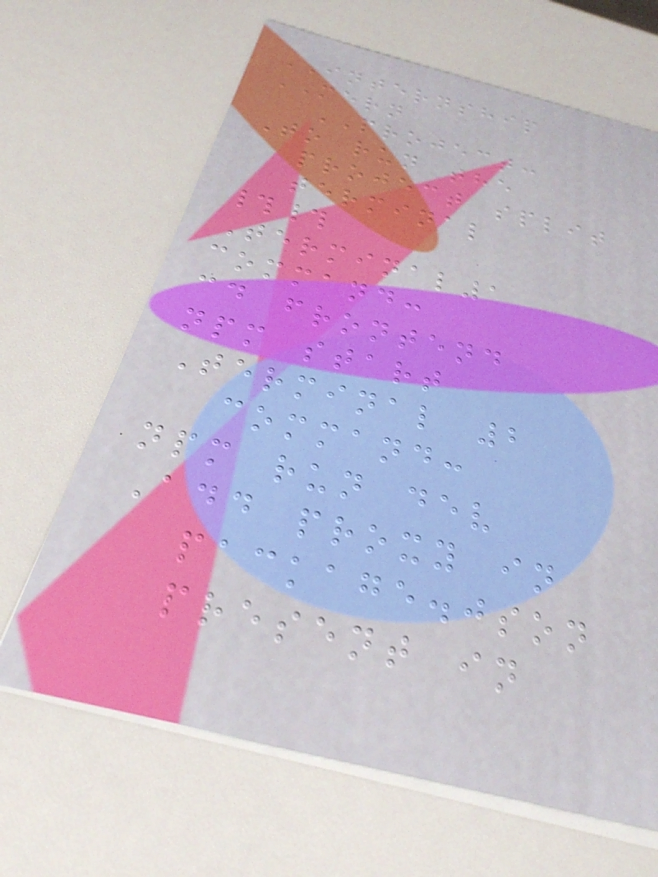INTERNSHIP
MERN
PROJECT:
To run the
project split
terminal
##
Terminal1
command:
cd frontend
npm start
Terminal 2
command:
npm run dev
Add proxy in
package.json
present in
